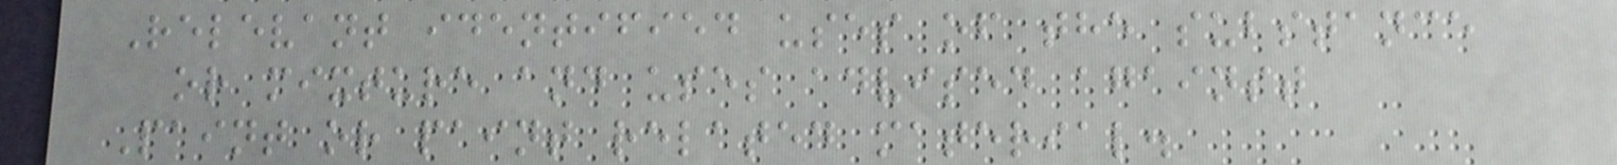Relevant identified uses of the substance
or mixture and uses advised against
Paint or paint related material.
